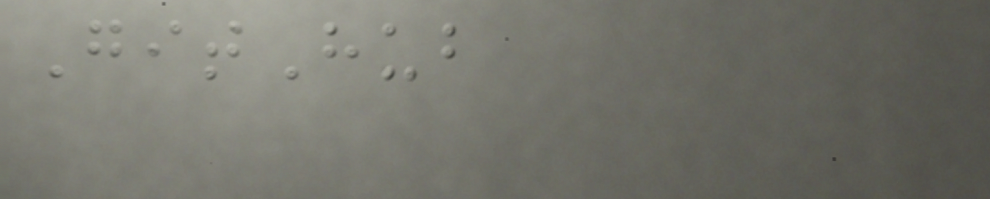GitHub
